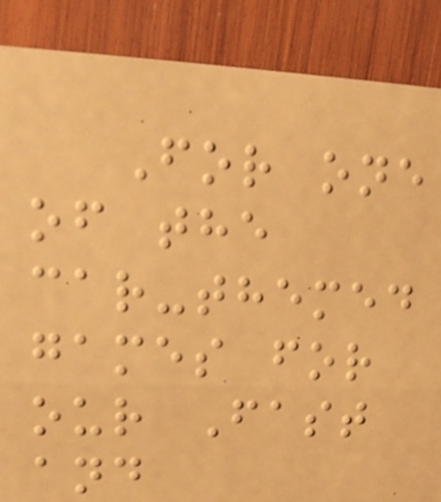For one
of the
car-themed
games for
our Fast
and
